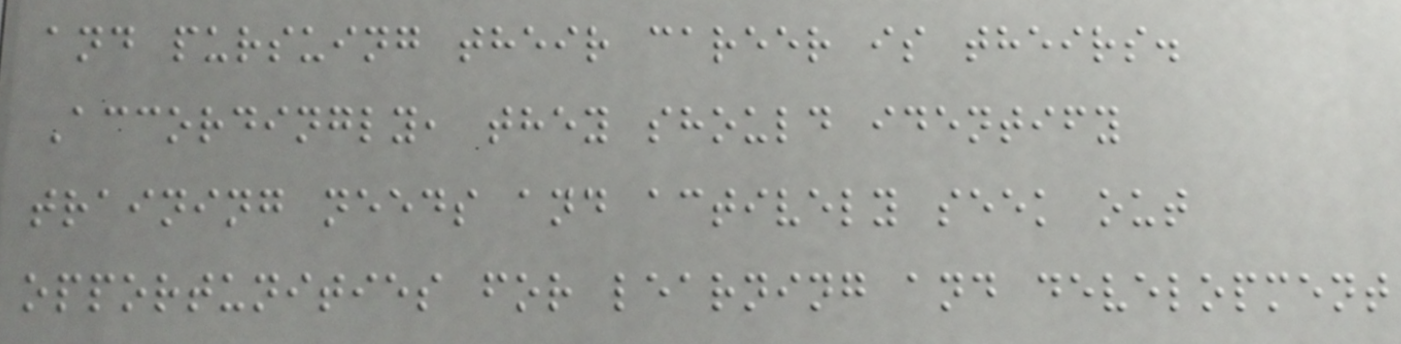and pursuing their career is theirs.
Accordingly, they should identify
training needs and actively seek out
opportunities for learning and development
